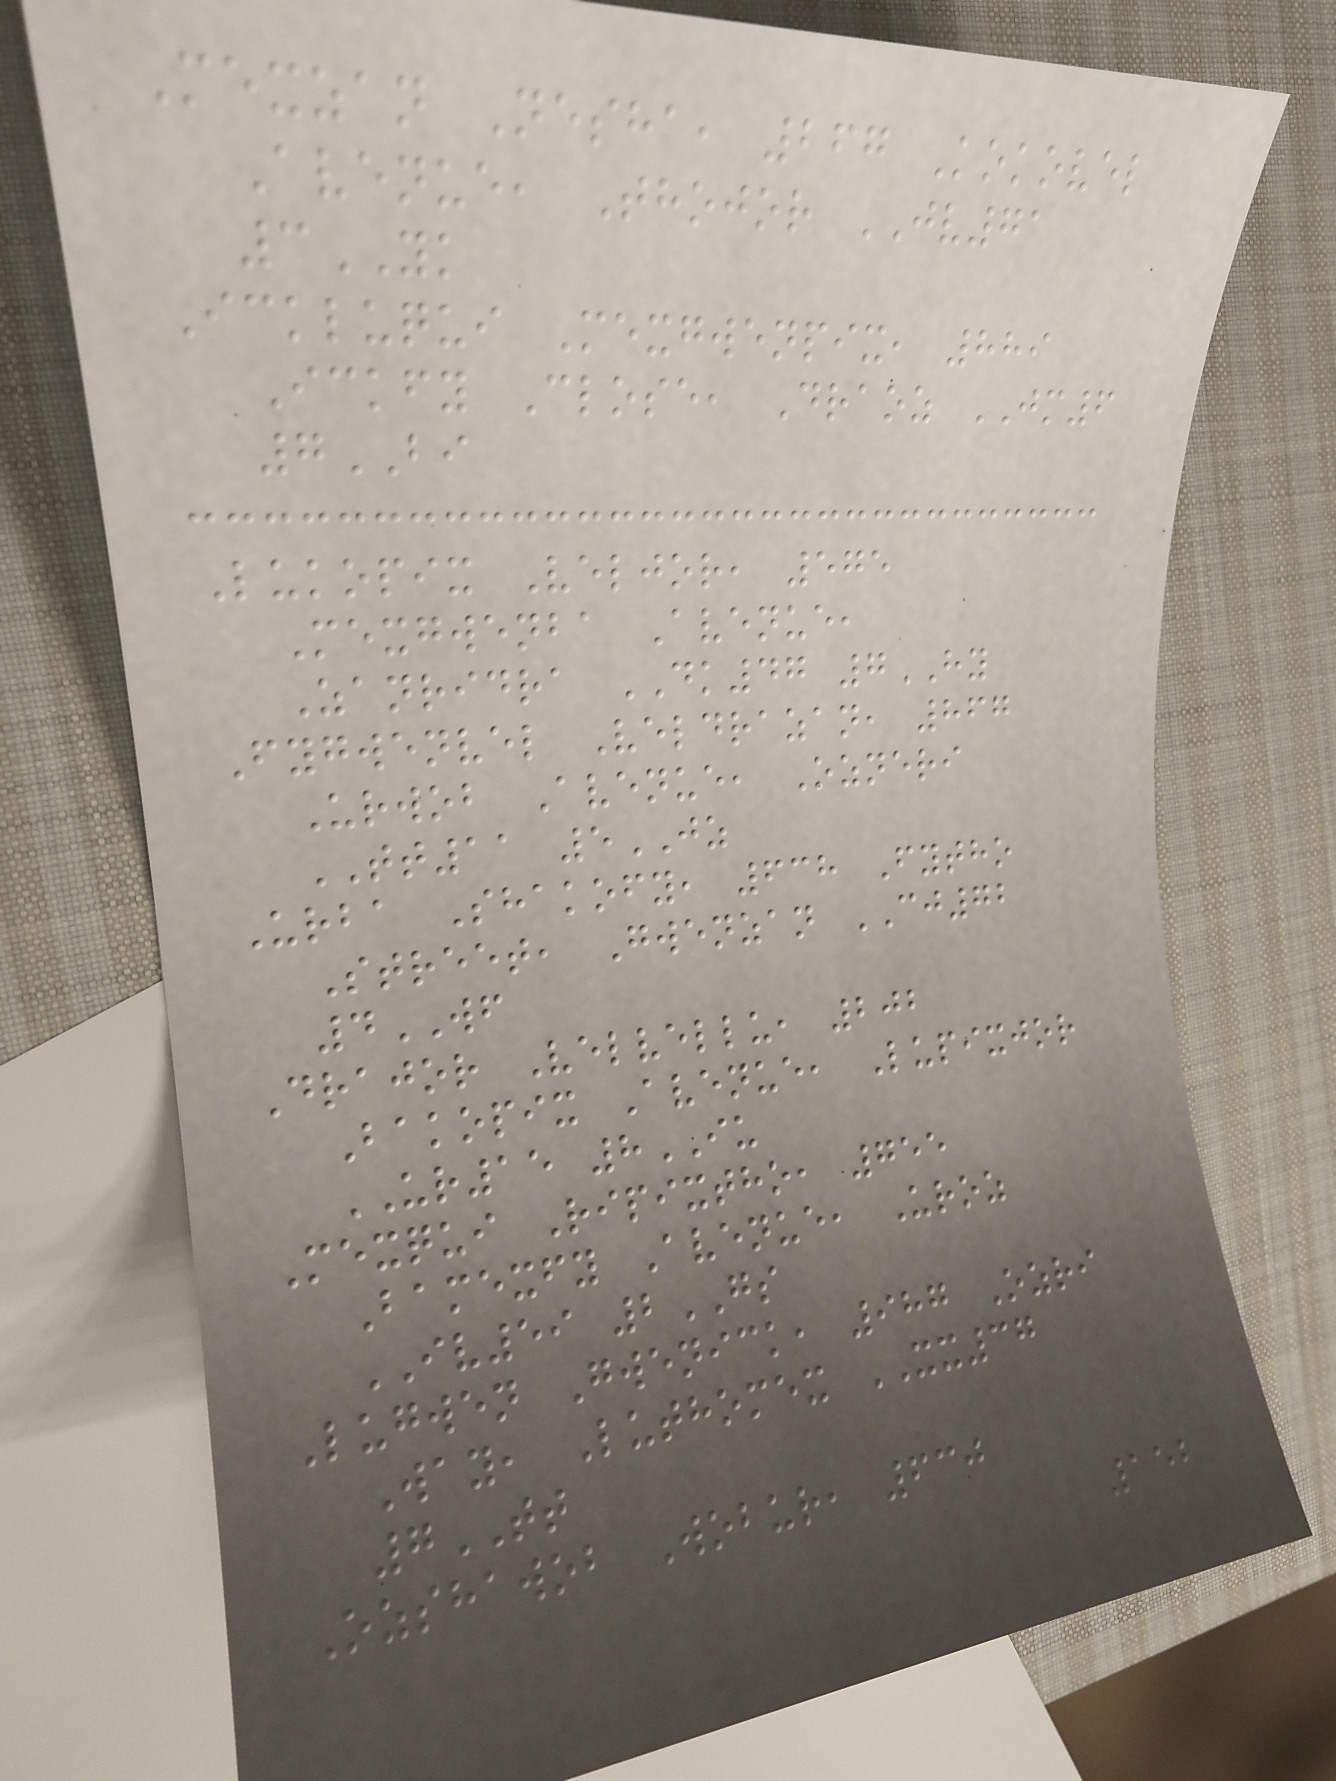Mexzan Nesha, 267 Kokovel
Avenue, Thojor JV71
3YK
Ickluqui Mexgwenpix, 889
Ickfy Close, Draoz JM6
7BI
Lukopix Veljor, 575
Mexgwenba Avenue,
Zanridra DK47 7HY
Fygwenvel Veldrazan, 867
Urwob Avenue, Ozneri
TT11 5JZ
Urba Shakofy, 638 Fytho
Street, Gwenzan CJ72
4WF
Drajor Velvellu, 202
Bakopix Avenue, Lupixjor
UR15 8IU
Mexqui Ripixtho, 755
Bamexfy Avenue, Uroz
IV59 2GS
Lugwen Gwenick, 987 Ozri
Way, Luthomex XX37
7TT
Ozshawob Wobur, 630
152
